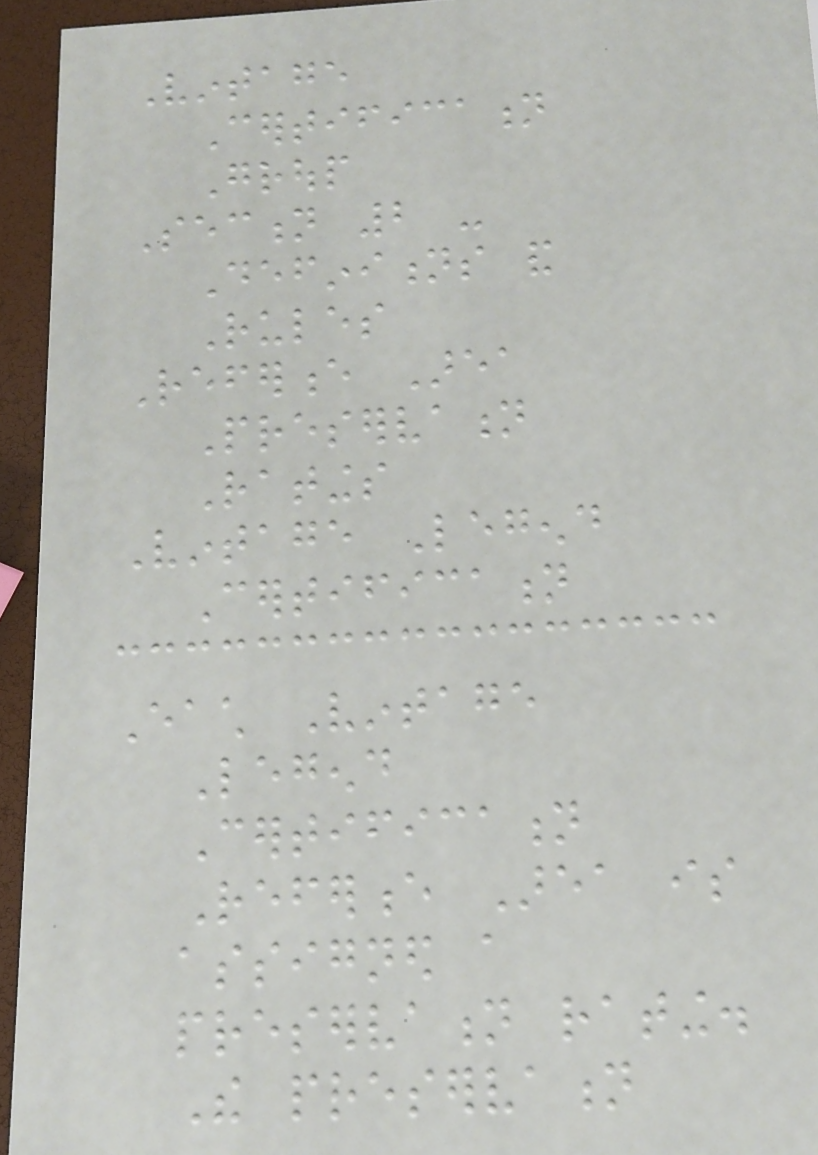Vintage
Certification
Group
Section 2 -
Definitions and
Rules
Reference Area
Preservation
Ratings
Vintage Legend
Certification
Each Vintage
Legend
Certification
Reference Area is
assigned a
preservation rating.
The preservation
